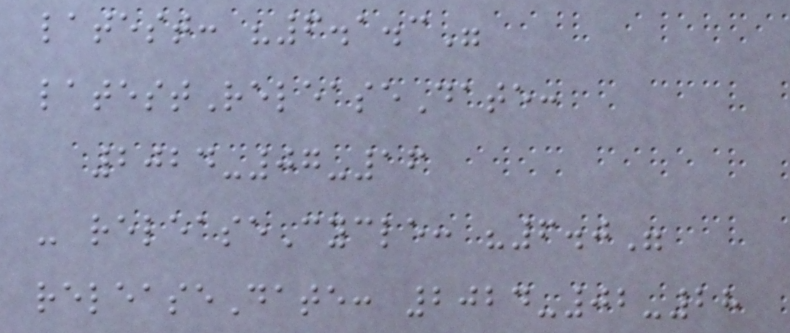latest: "6.1.3"
latestReleaseDate:
2024-07-16
- releaseCycle: "6.0"
releaseDate: 2024-02-28
